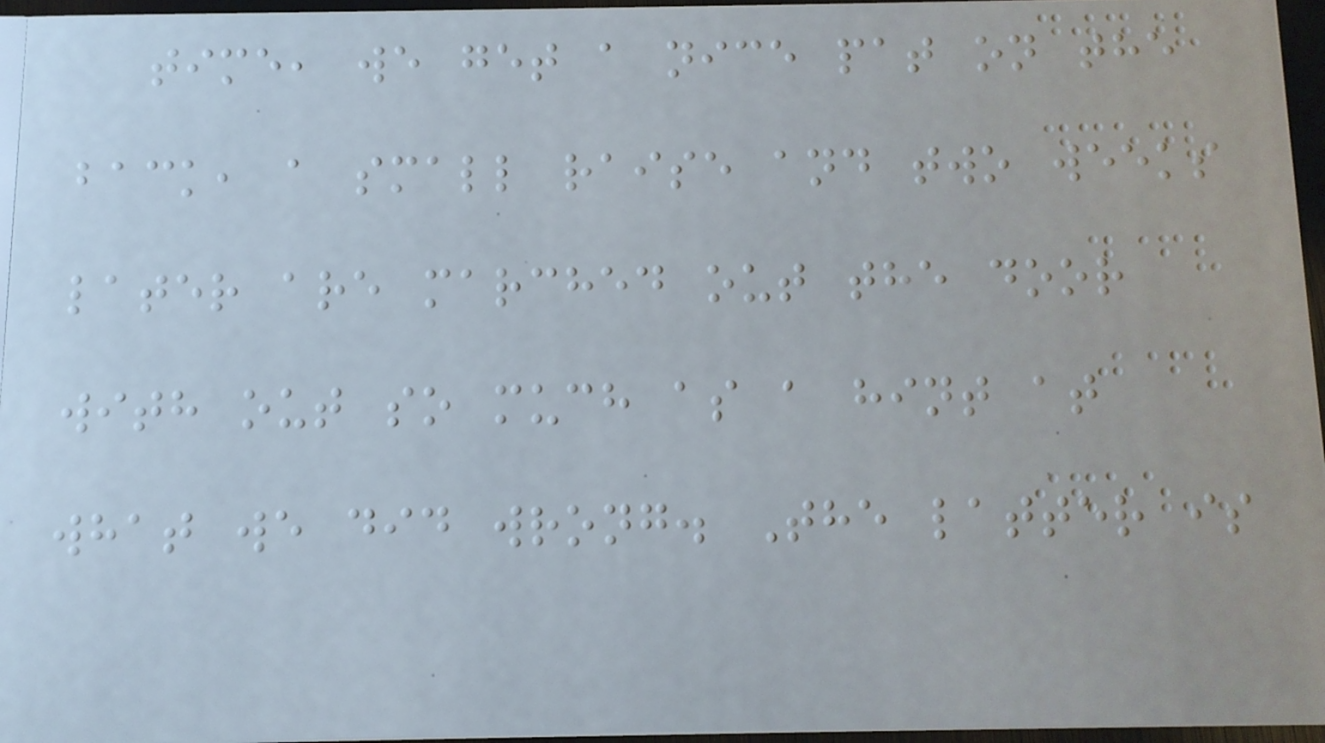time, we get a nice pat on the
back, a small raise and two weeks
later are marched out the door
with out so much as a hint at
what we did wrong. The latter is
